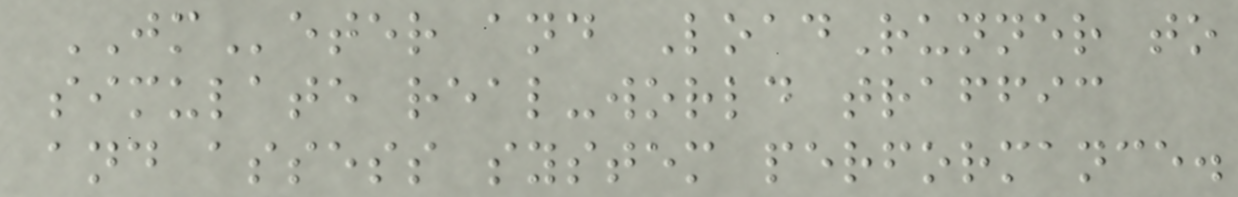JMeter and LoadRunner to
simulate real-world traffic
and assess system performance.
